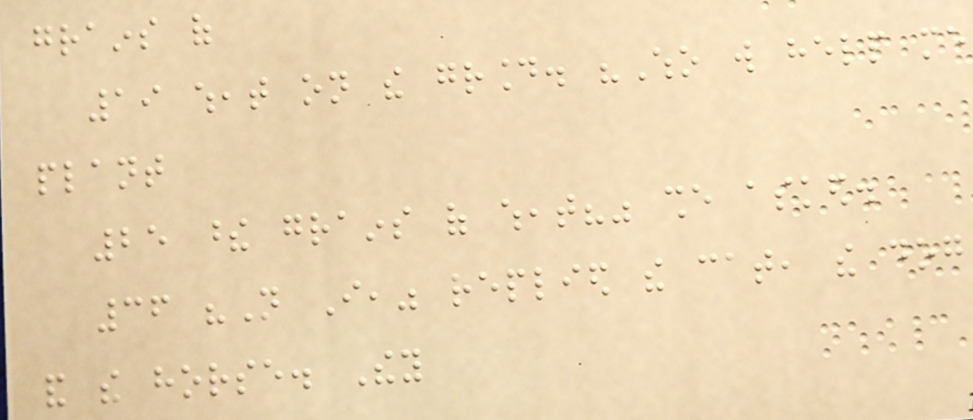grains of
19 wheat on the ground. "Who will help me
plant
25 these grains of wheat?" she asked.
36 "Not I," replied the cat, the dog
and the horse. They
